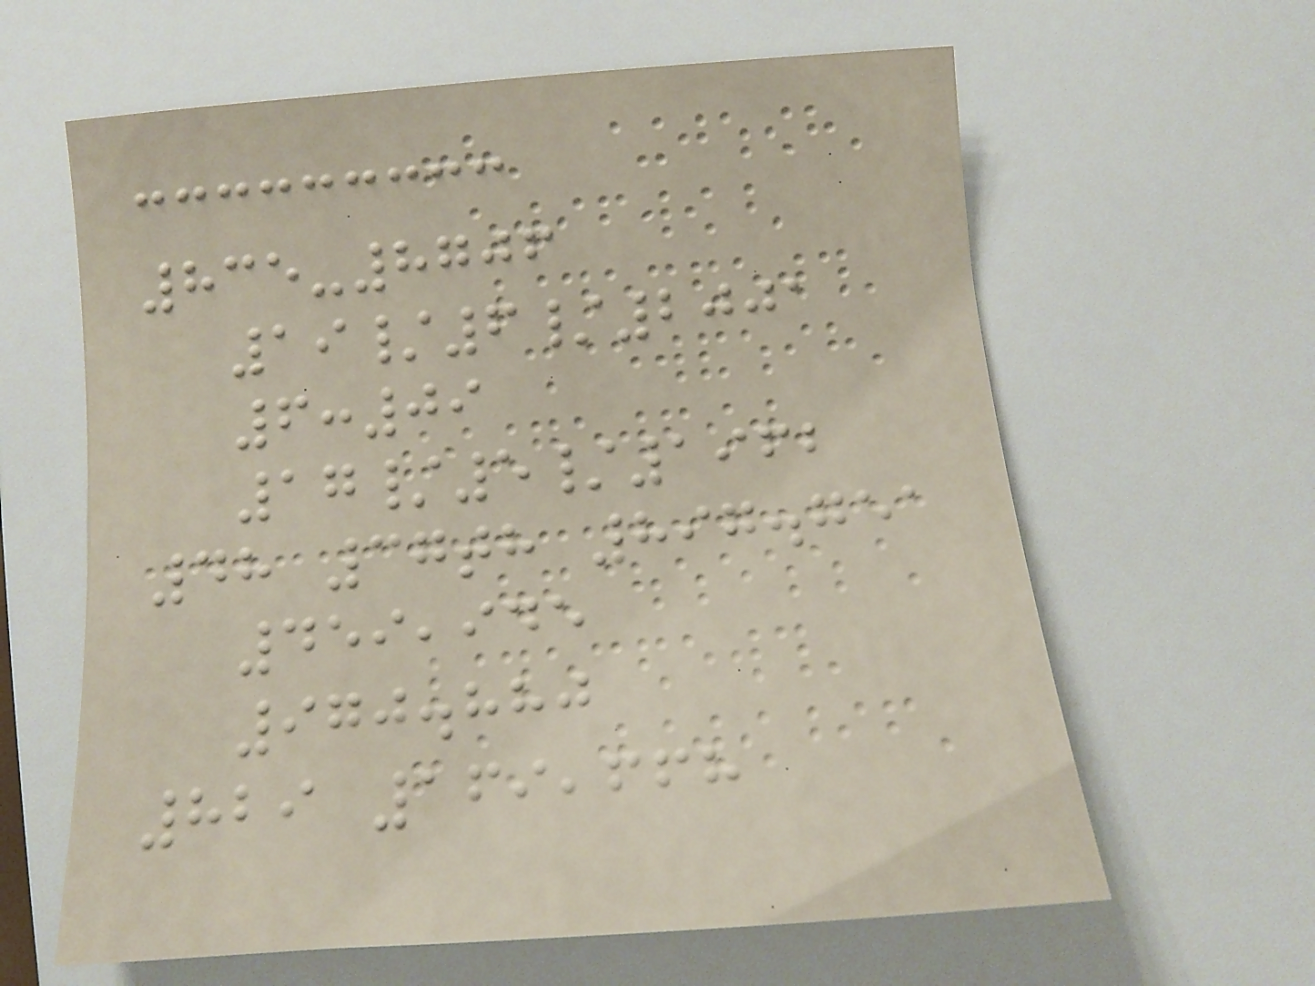835-8706
19/6/2001
6:09
17/5/1962
48 37th 897.751
459,945
970.880
829 169,668
